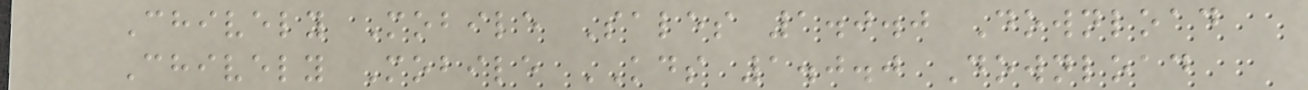Chively Mobile Sales 1.0.0 Download
Chively Mobile KDS 1.0.0 Download
